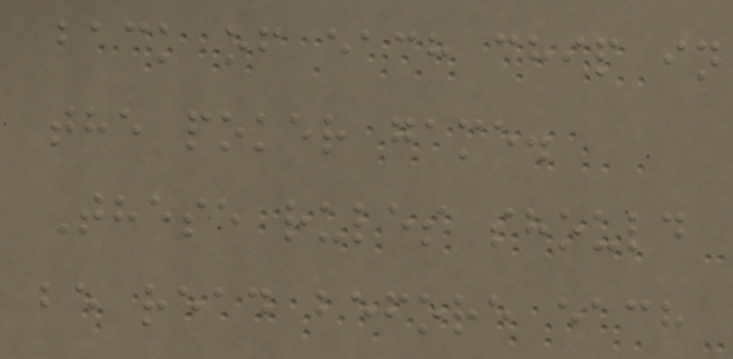back of each chip in
the poker game.
These rules should
be read before each
